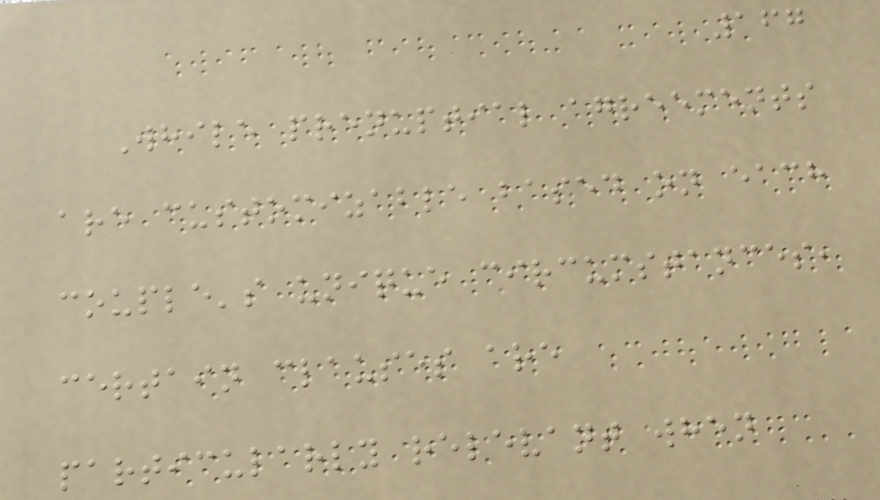167
While prenuptial agreements
are customizable based on each
couple's unique circumstances,
certain clauses are
particularly relevant when
